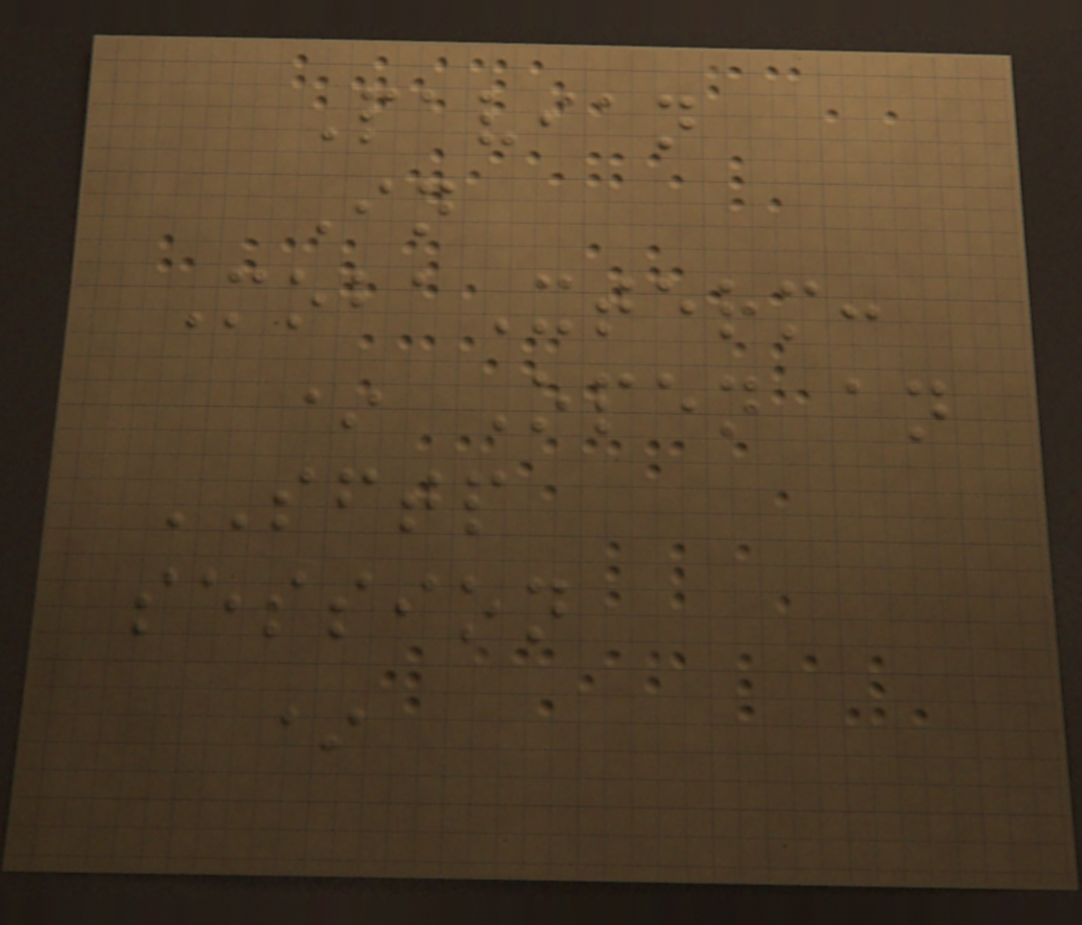Pavian
In
MobaXterm:
* Open an
SFTP
session
*
